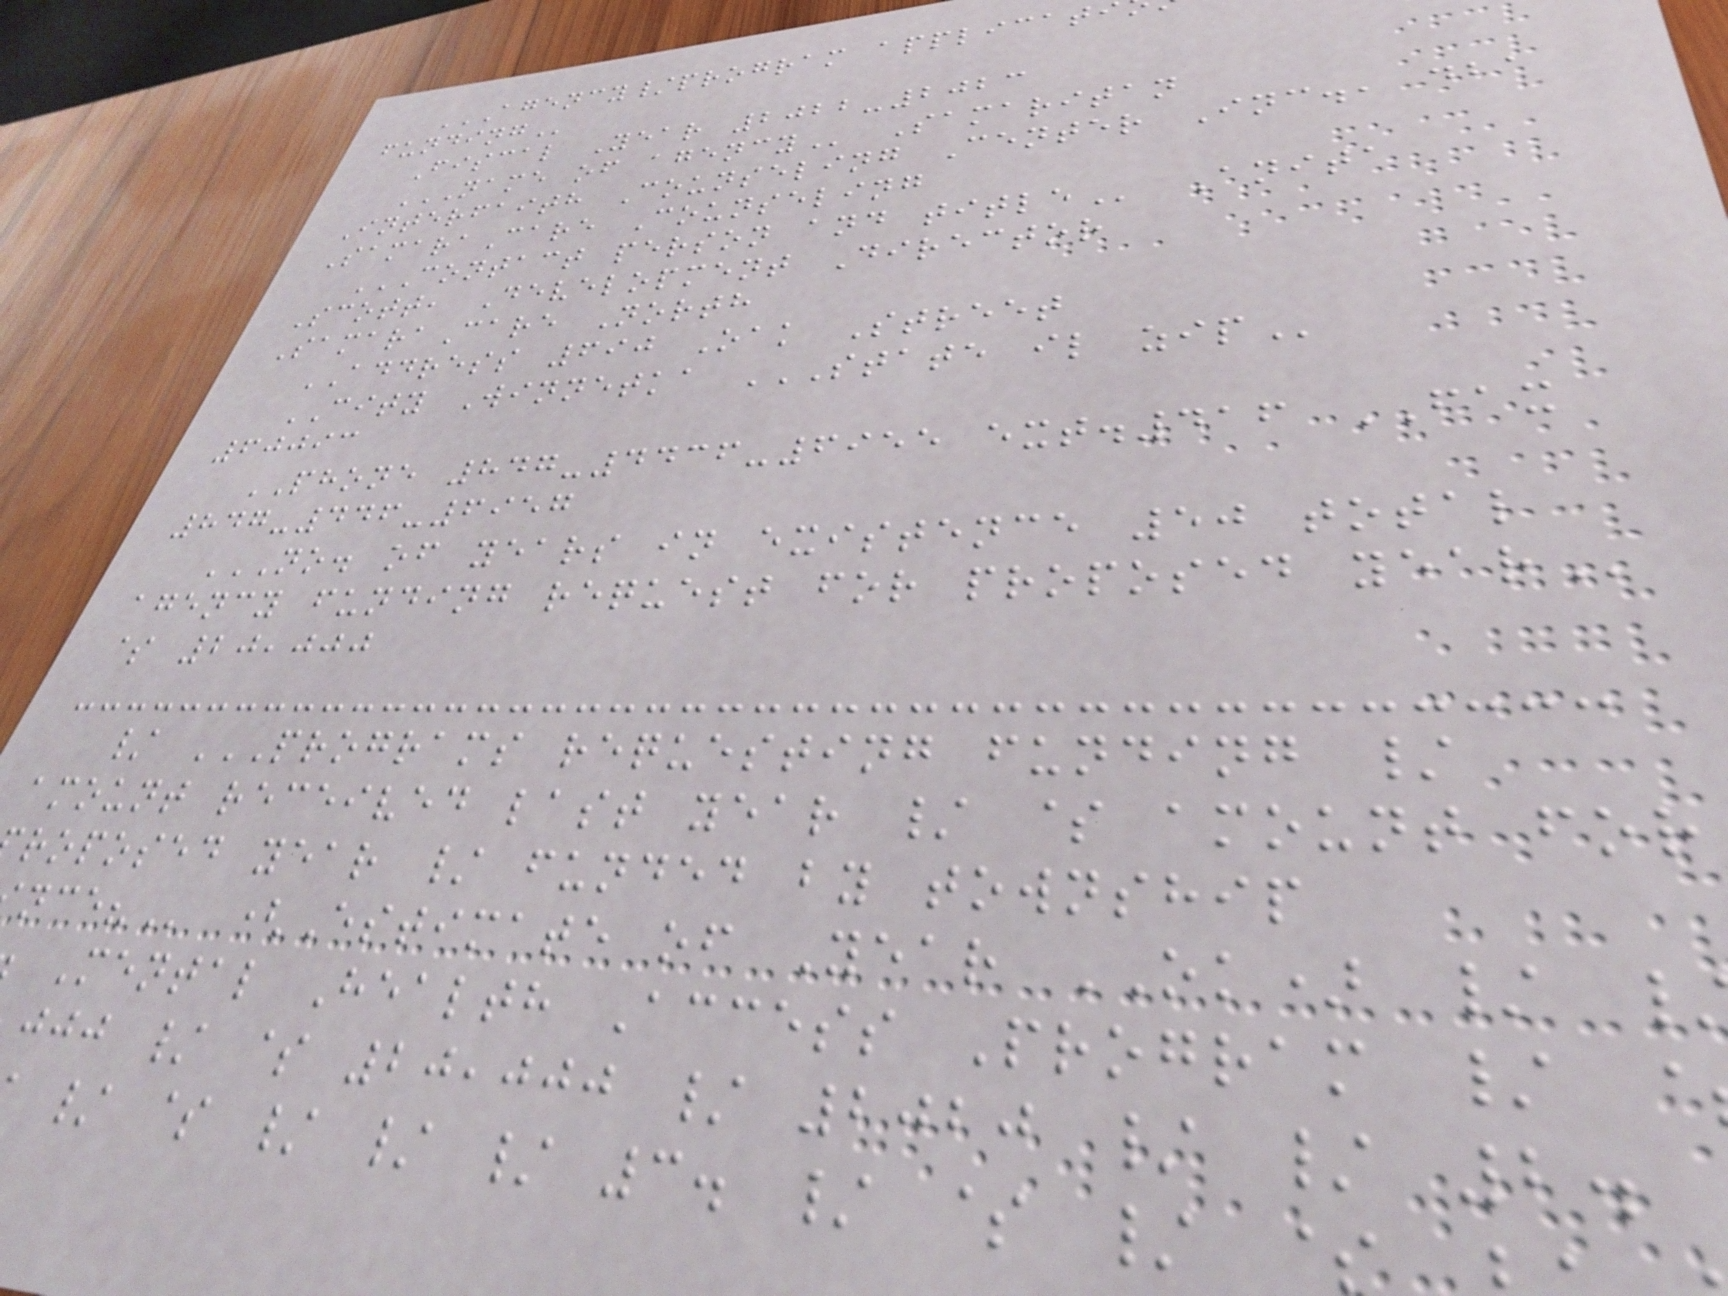Fiscal Year 2022-2023
NAME OF AGENCY Samaritan
Interfaith Counseling Center Inc., dba
SamaraCare Counseling
CONTACT PERSON AND TITLE Anita
Scott, Development Director
SamaraCare North
ADDRESS 690 Oak Street
CITY Winnetka STATE IL ZIP
60093
PHONE 847-4436-6955 ext.416 FAX
847-446-6957
NO. OF YEARS IN EXISTENCE 50 TOTAL
agency funding request for proposed
$ 20,000
/ PROGRAMS REQUESTING FUNDING /
amount received last year / $ amount for
roposed year / funded by township
(Estimate of Year OK) /
Mental Health Access Program /
jjj / $ 20,000 / 2020 / / 2.
/ $ / / / 3. / $ /
